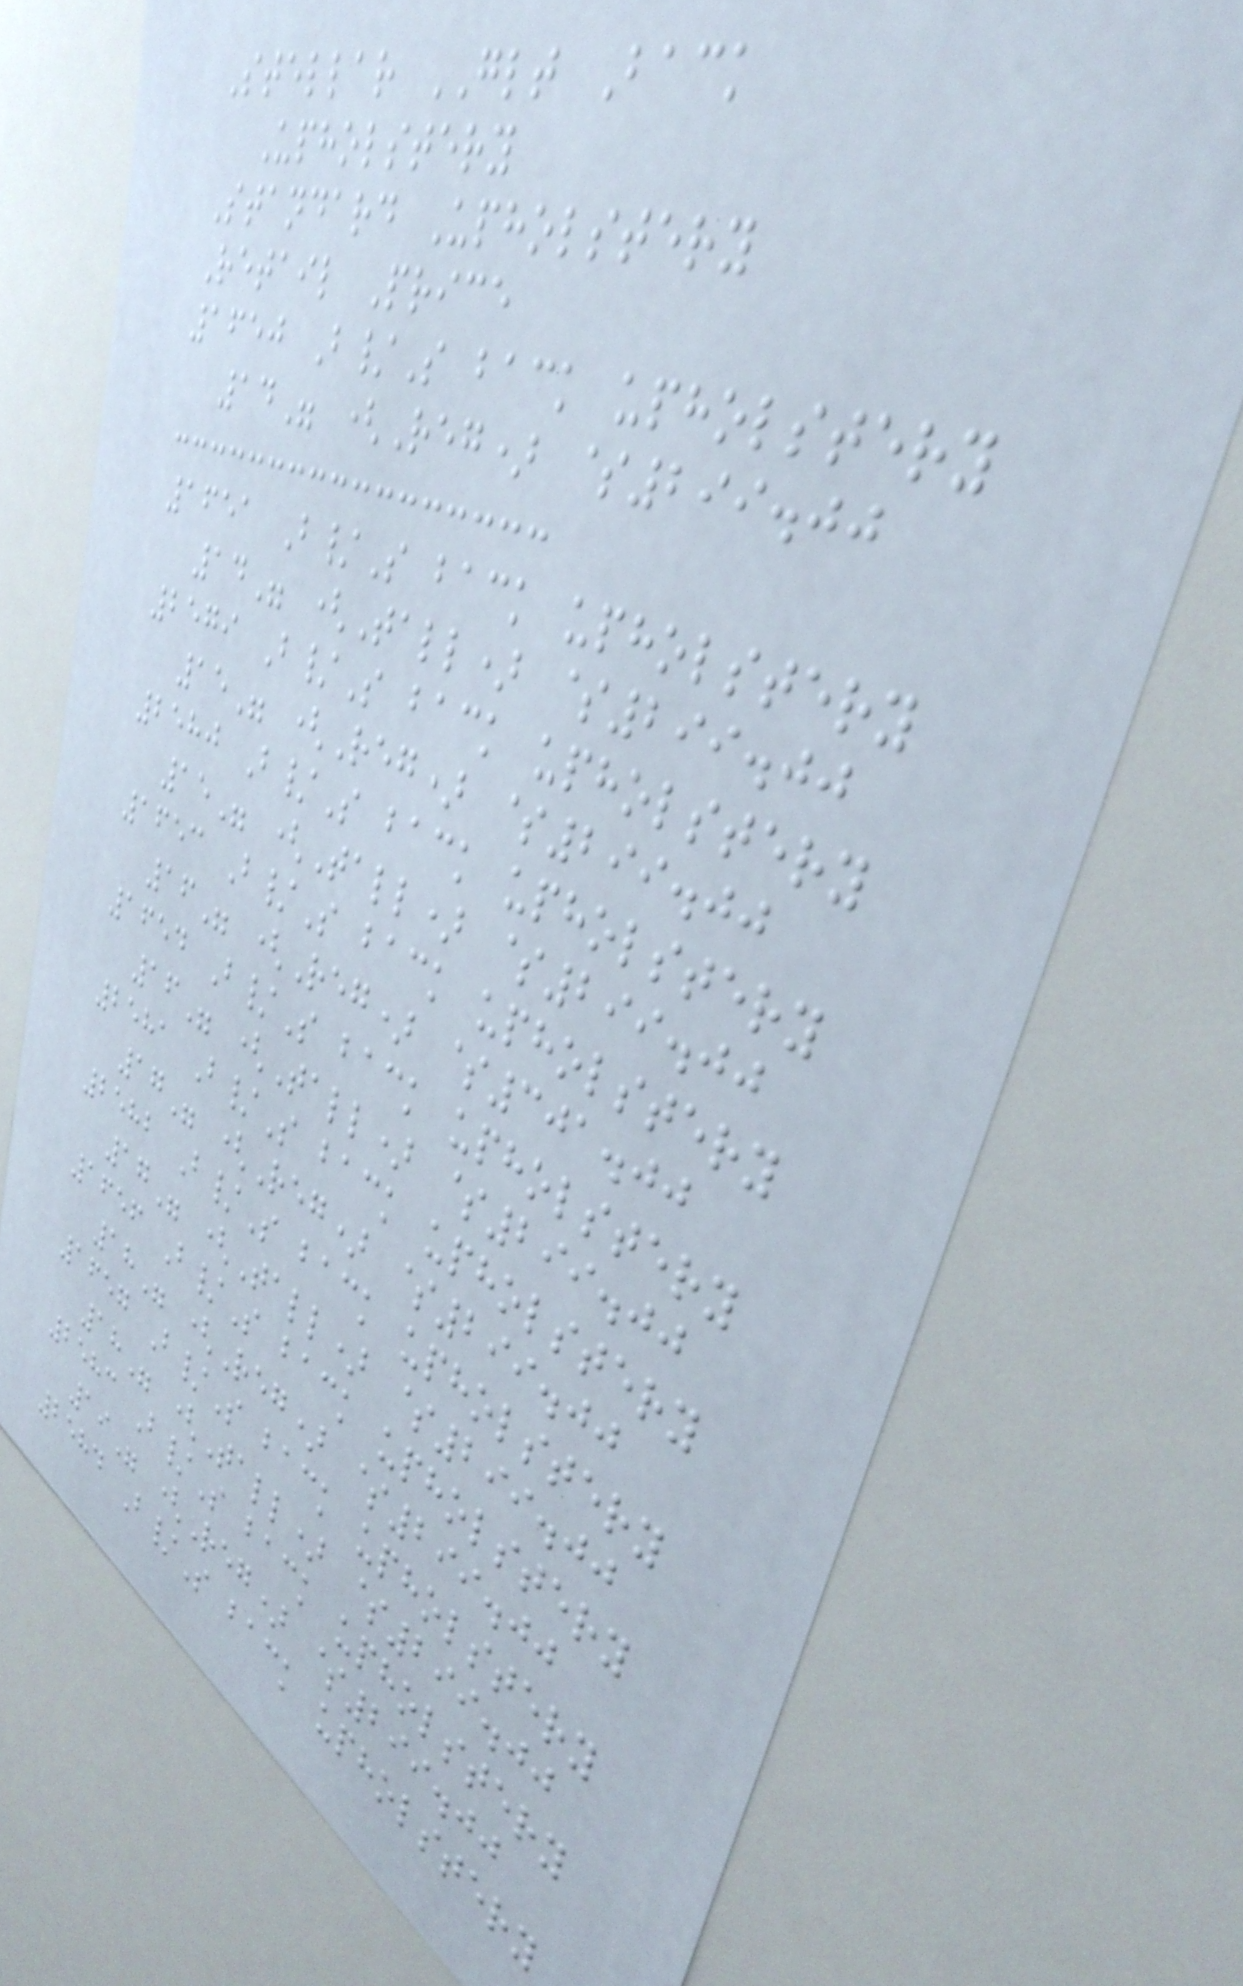Stellar GLT Back
Upholstery
Standard Upholstery
Retail Price
1650 B/S back upholstery
14" (Reg) $299.00
1651 B/S back upholstery
14" (Tall) $299.00
2579 B/S back upholstery
15" (Reg) $299.00
2580 B/S back upholstery
15" (Tall) $299.00
1653 B/S back upholstery
16" (Reg) $301.00
1654 B/S back upholstery
16" (Tall) $299.00
2581 B/S back upholstery
17" (Reg) $299.00
2582 B/S back upholstery
17" (Tall) $299.00
1656 B/S back upholstery
18" (Reg) $299.00
1657 B/S back upholstery
18" (Tall) $299.00
2583 B/S back upholstery
19" (Reg) $299.00
2584 B/S back upholstery
